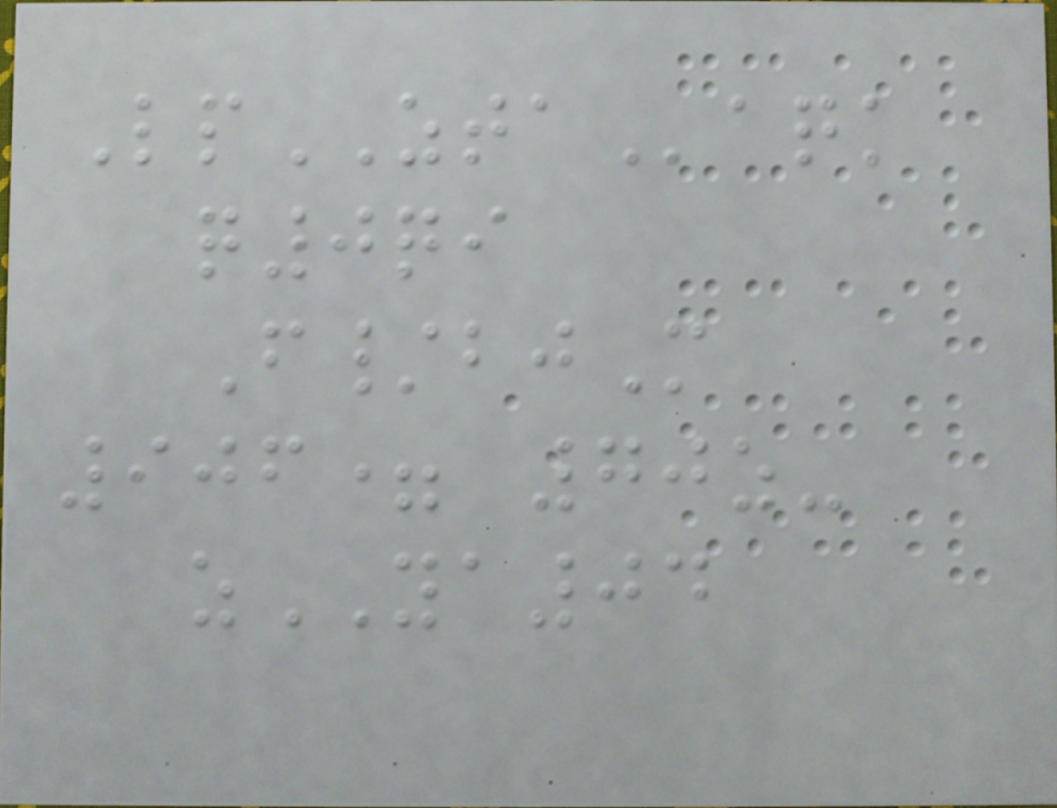LpZTAaqk
q0qi
F/bjM
906= 70z-
zYA04
